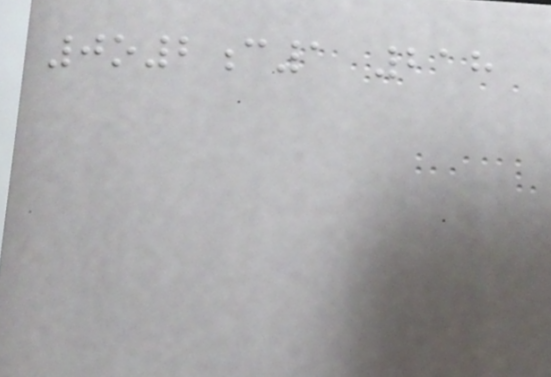0o2c1 218
